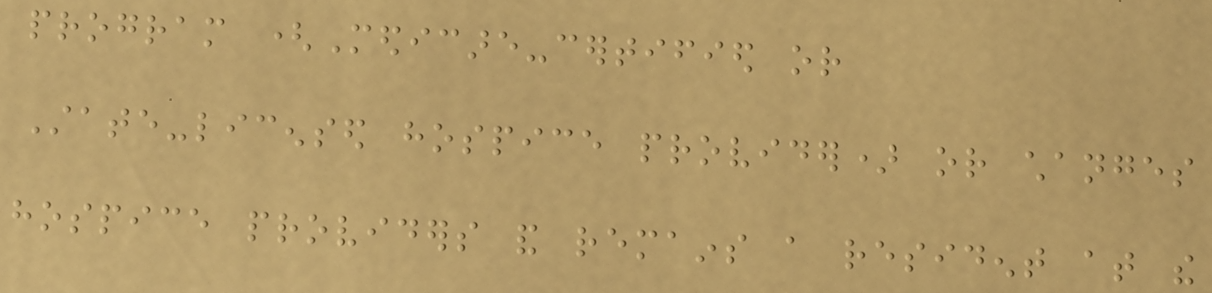program (Medicare-certified or
State-licensed hospice provider) or changes
hospice providers and remains a resident at the
